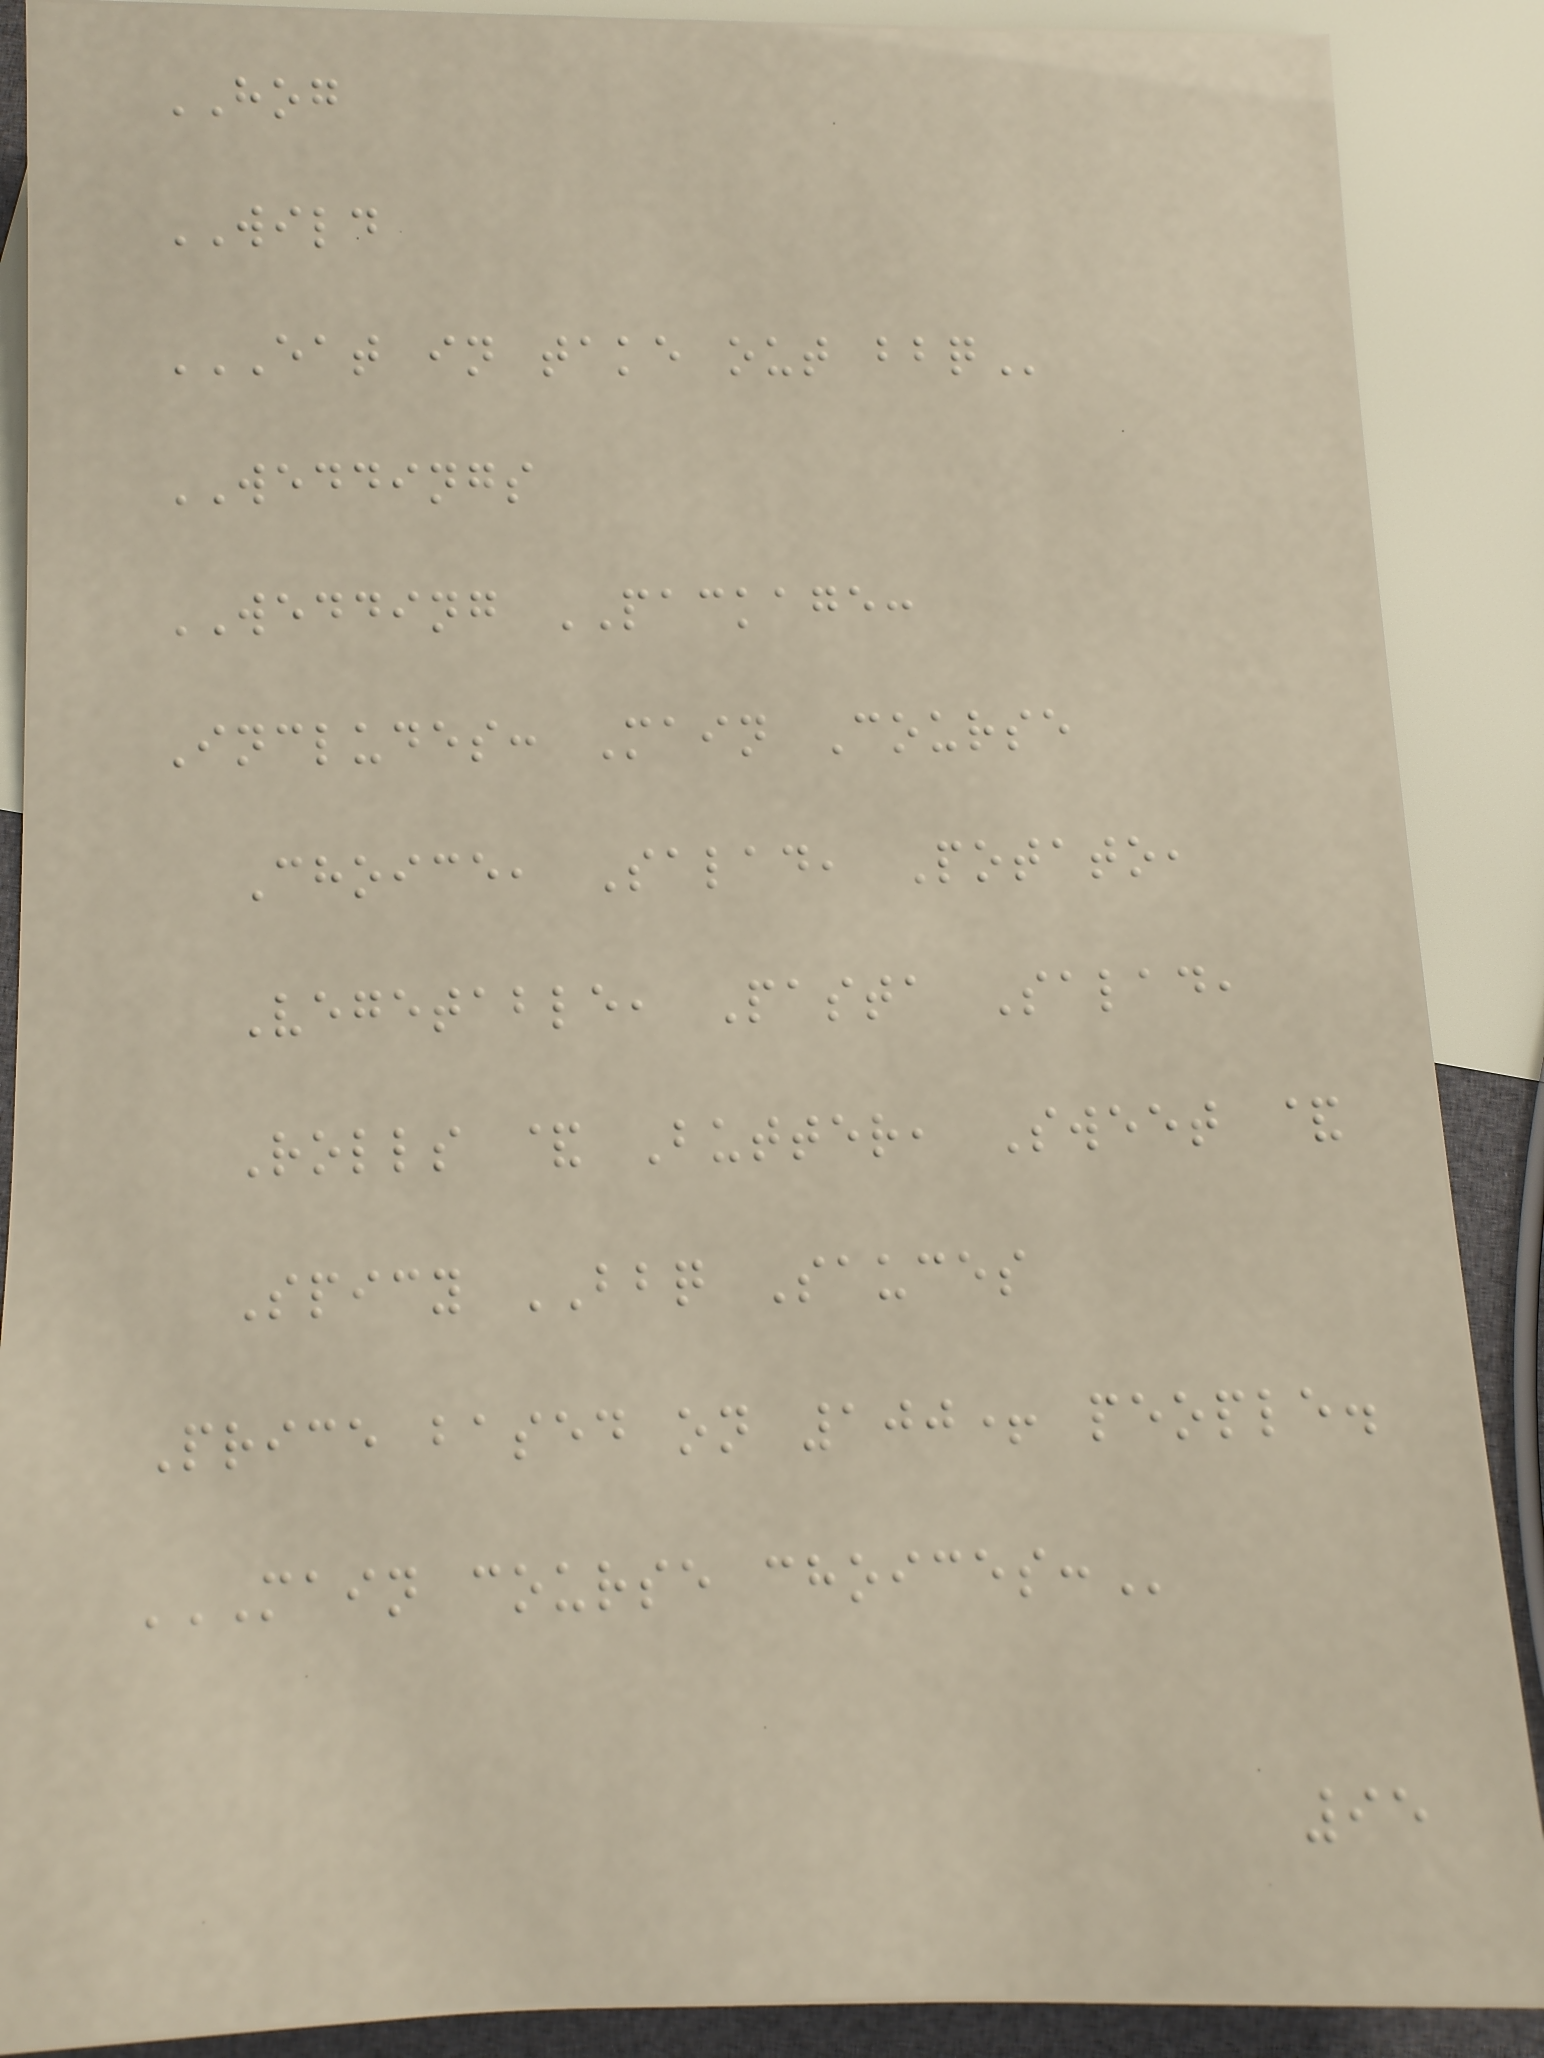HOG
WILD
EAT IN TAKE OUT BBQ
WEDDINGS
WEDDING PACKAGE:
Includes: Main Course
Choice, Salad, Potato,
Vegetable, Pasta Salad,
Rolls & Butter, Sweet &
Spicy BBQ Sauces
Price based on 100+ people.
MAIN COURSE CHOICES:
95
